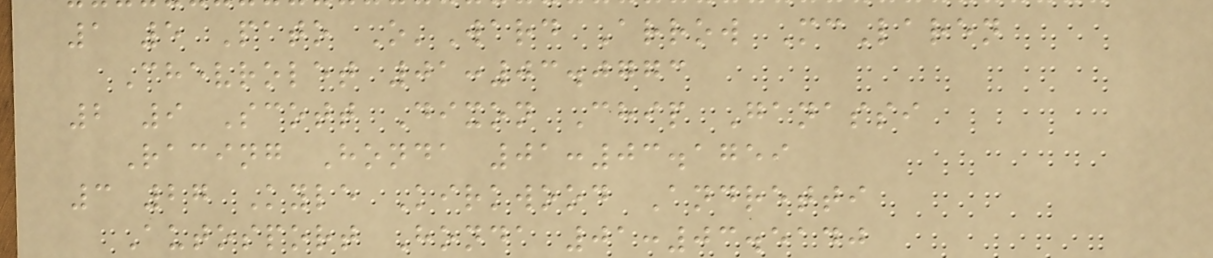1 5 Pato O'Ward Arrow McLaren
Chevrolet 01:03.0773
2 9 Scott Dixon Chip Ganassi
Racing Honda 01:03.1759
3 27 Kyle Kirkwood Andretti
Autosport Honda 01:03.5140
